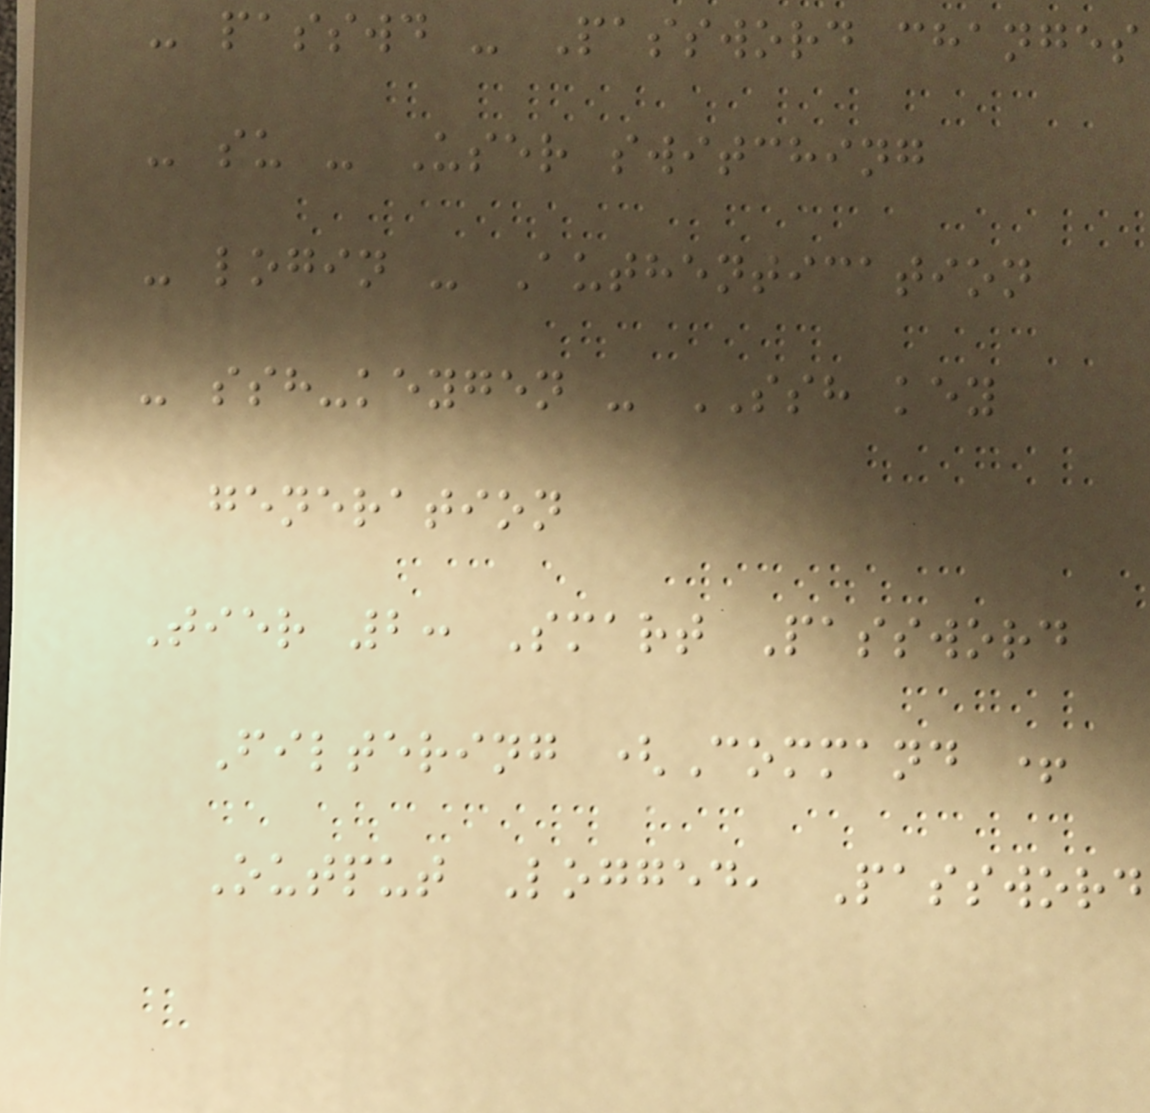- passwd - Password changes
- su - User switching
- login - Authentication
- ssh-keygen - SSH key
generation
Tier 2: Smart Password
Filtering (Command +
Output Logged, Password
